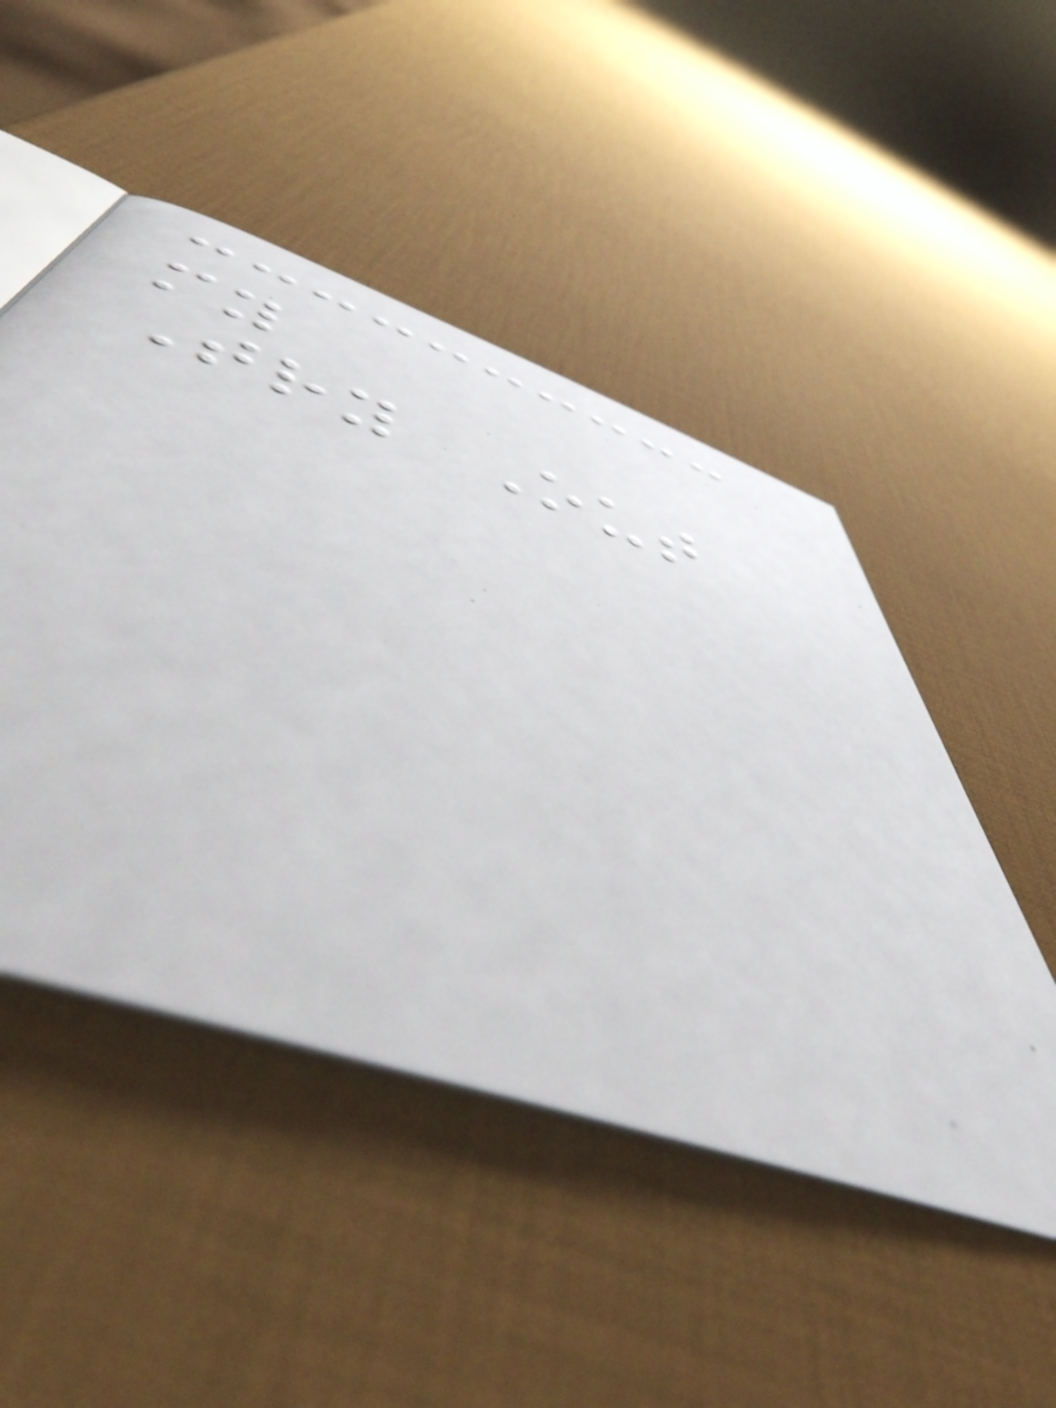my
Try Out
